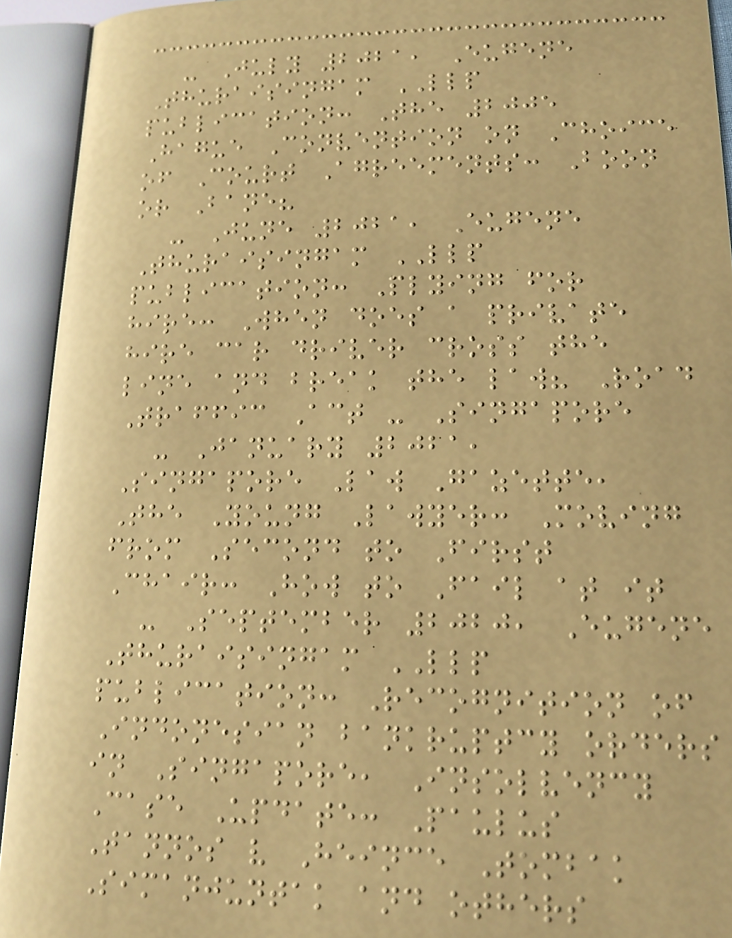- July 2021, Eugene
Thuraisingam LLP
publication: The 2005
Hague Convention on Choice
of Court Agreements: Boon
or Bane?
- June 2021, Eugene
Thuraisingam LLP
publication: Plying for
hire: When does a private
hire car driver cross the
line and break the law? Road
Traffic Act - Singapore
- January 2021,
Singapore Law Gazette,
The Young Lawyer: Moving
from Second to First
Chair: How to Fail at it
- September 2020, Eugene
Thuraisingam LLP
publication: Recognition of
Indonesian bankruptcy orders
in Singapore, Insolvency
Case Update: Paulus
Tannos v Heince Tombak
Simanjuntak and others
